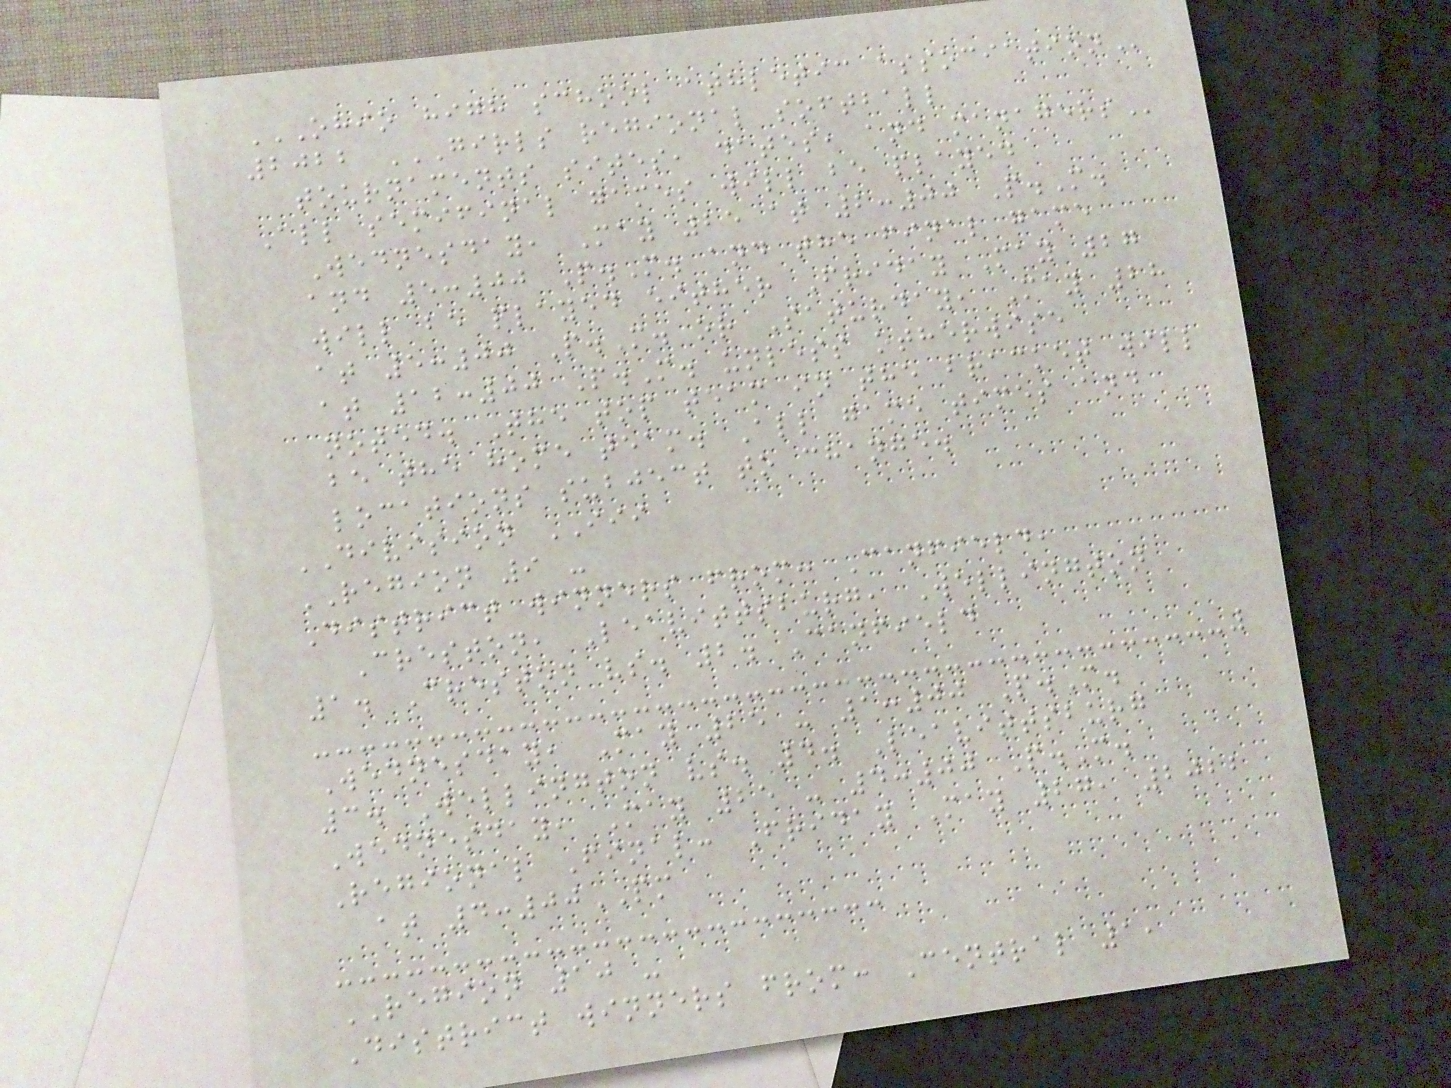OHIO HIGH SCHOOL ATHLETIC ASSOCIATION
2022 GIRLS REGIONAL SOFTBALL
TOURNAMENTS SITES, DATES, AND MANAGERS
All semifinal games will be played
Wednesday, May 25 at 2:00 P.M.
and 5:00 P.M. and the final game
will be played either Friday May 27
at 5:00 P.M. or Saturday, May 28
at 12:00 P.M. unless otherwise
noted. The top team in the bracket will
be the home team. All game times and
locations subject to change.
DIVISION III
REGION 9 -
District winners from: Canfield,
Creston, Leavittsburg, Wellington
1. Creston vs. 2. Canfield
Wednesday, May 25 - 1:00 P.M.
3. Wellington vs. 4. Leavittsburg
Wednesday, May 25 - 4:00 P.M.
Regional Final: Friday May 27, 2022
at 4:00PM
REGION 10 -
District winners from: Central 1,
